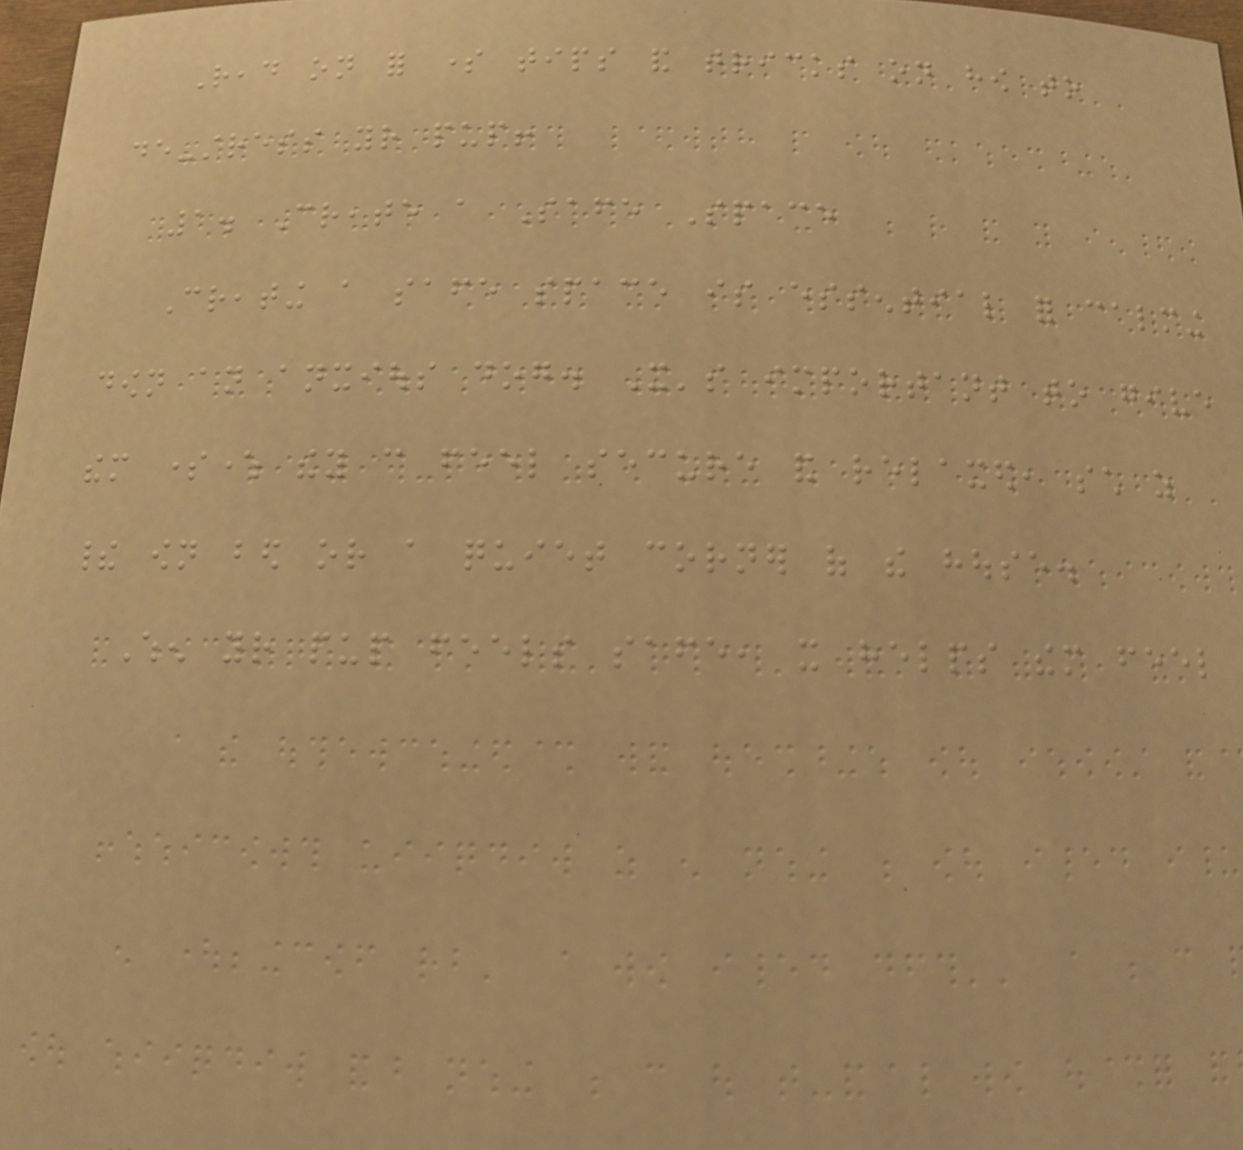Read on for some tips and tricks on how to
de-stress your pup!
1. Create a Safe Space
Creating a safe space is essential for calming
down an anxious dog. It's important to give
them somewhere they can feel secure and relaxed, such as
their own bed or a quiet corner of the house.
When your pup feels safe, it helps them feel
